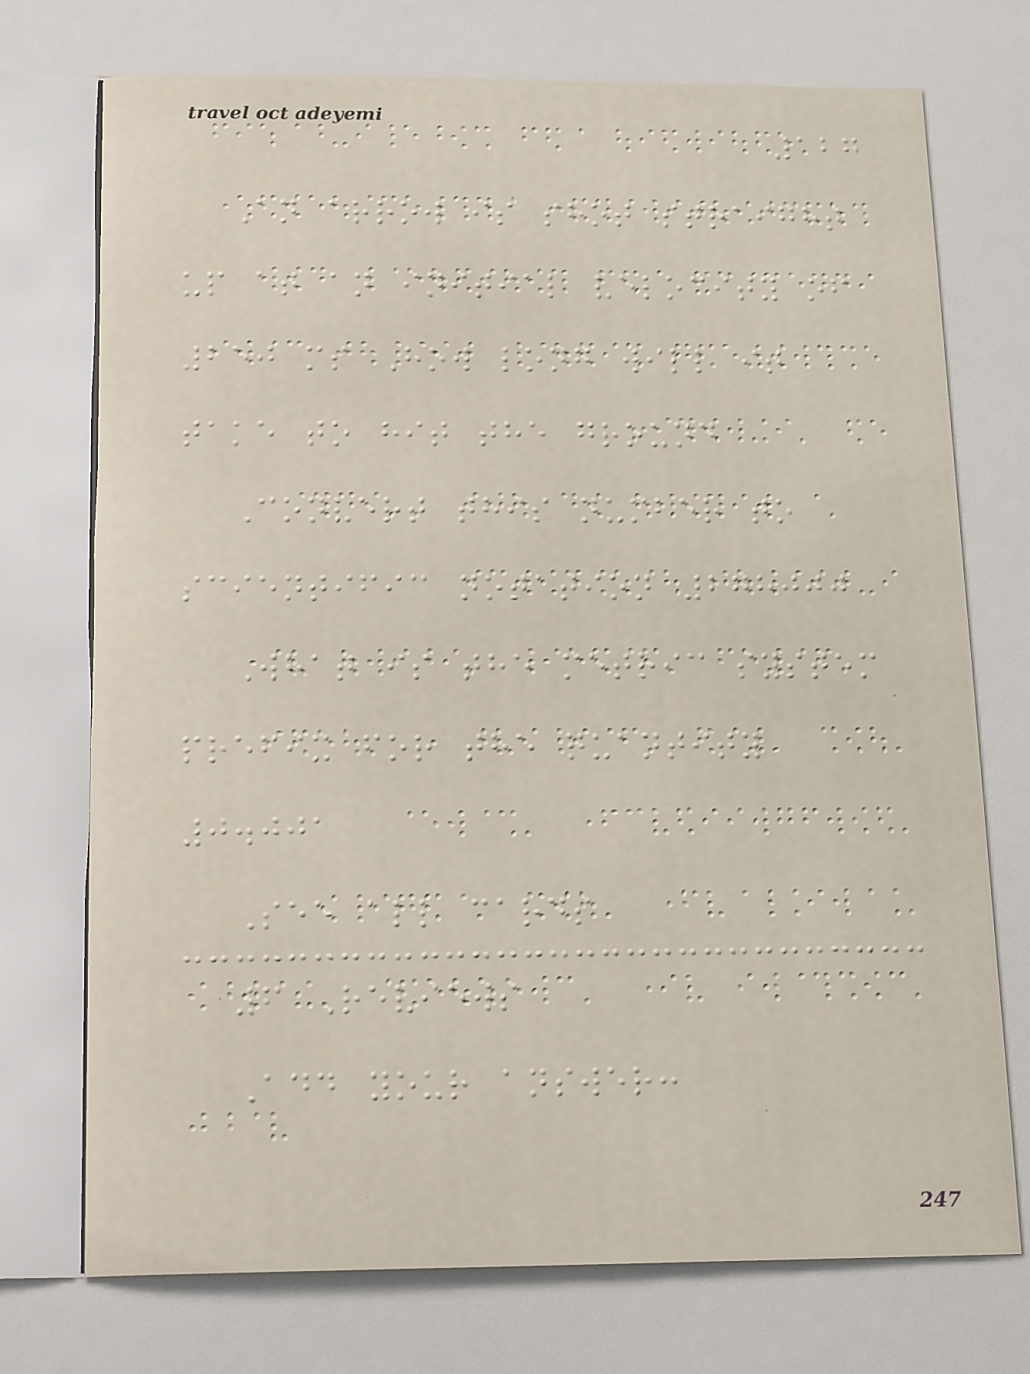127
An arrow is shot straight
up at an initial velocity of
250 ms How long will it
take to hit the ground
Convert this number to
scientific notation 278000
What is the metric system
prefix for the quantity
0.001
See all cards
6 Reviews
Add your answer:
